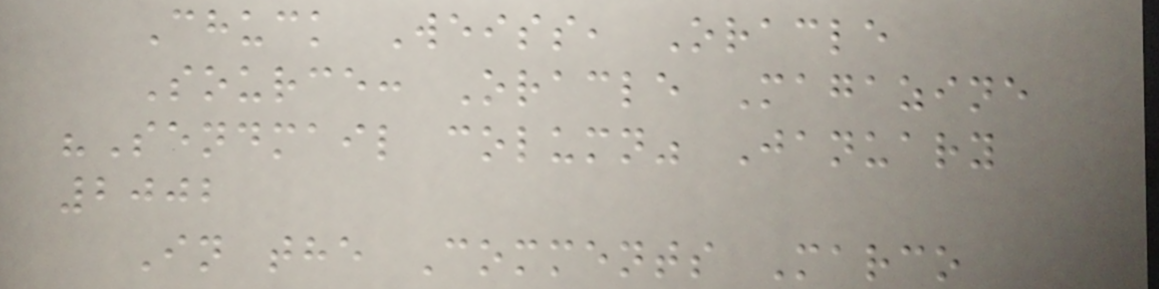Chuck Weiss, Oracle
Source: Oracle Magazine
"Sendmail column" January
2002
In the Comments Marco
